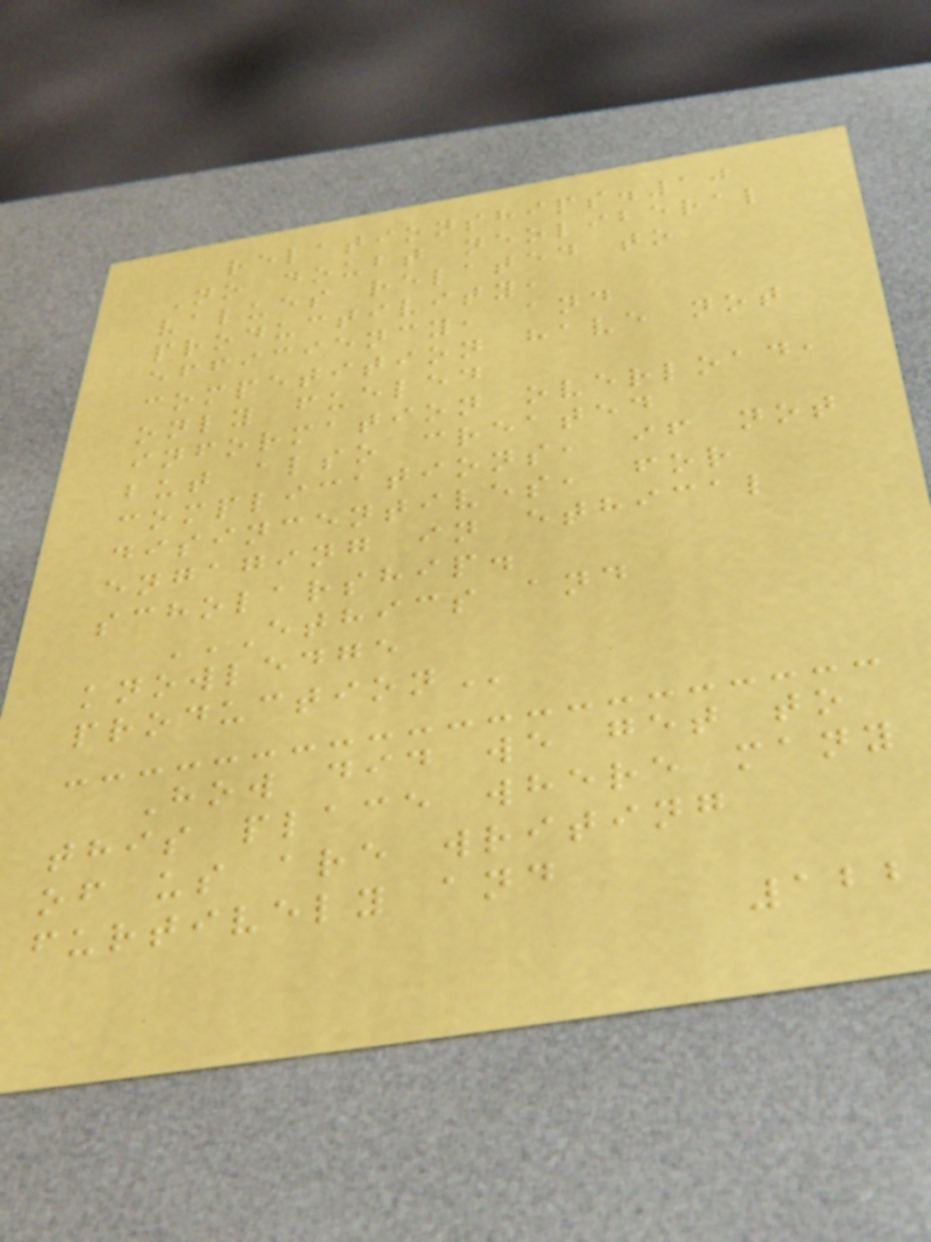relationships.10
No doubt neoliberal
values related to
productivity,
efficiency, and
competition have not
only fueled
information overload,
but also created
complications, if not
disincentives, for
engaging in ethical
scholarship.
ETHICS AND
KNOWLEDGE
PRODUCTION
How did we get to
this place where many
of us are writing
furtively and
122
